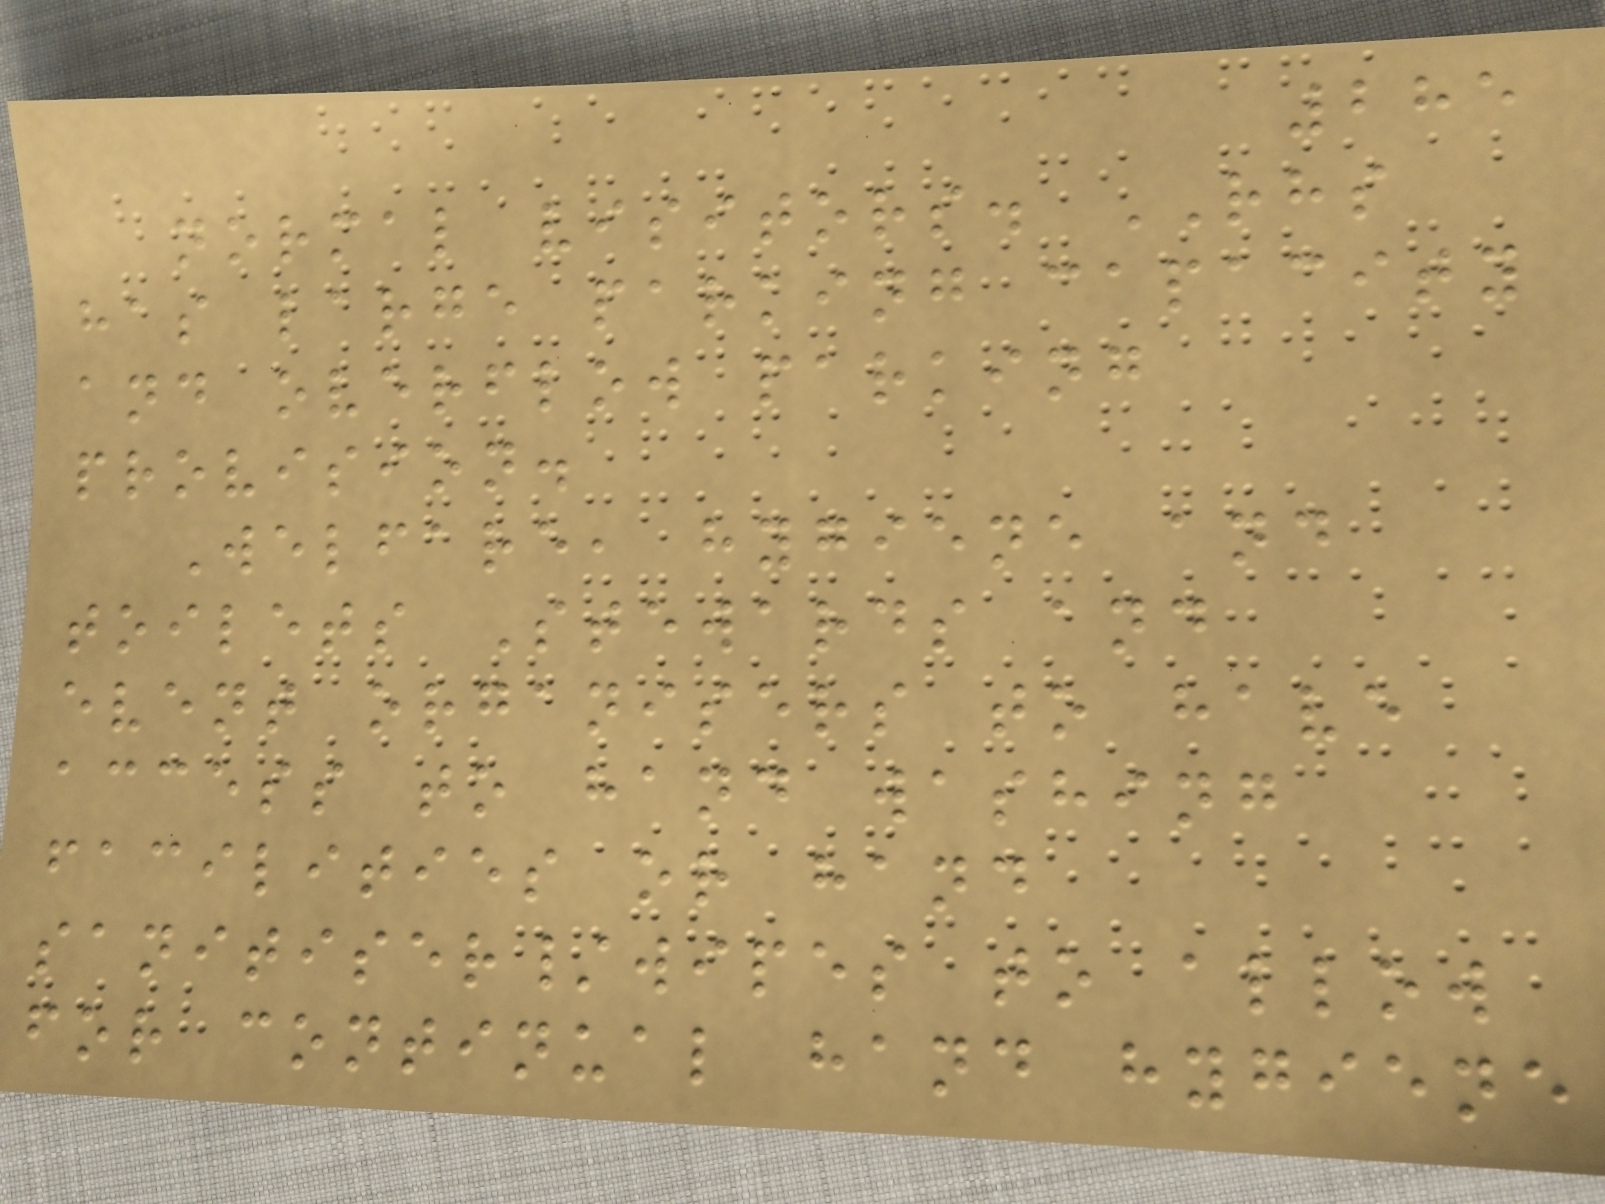285
normal visitors. RHS
has large parking capacity
and overflow parking
provision.
Welfare, hygiene and
toilets Stewards and
event organisers to have
access to hand washing
facilities or hand
sanitiser/wipes to allow
for continual hand hygiene
